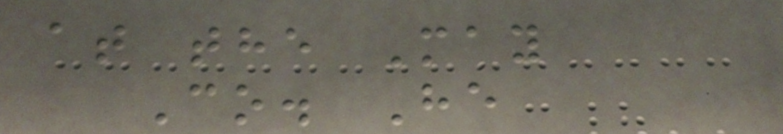at the May
Co. He
